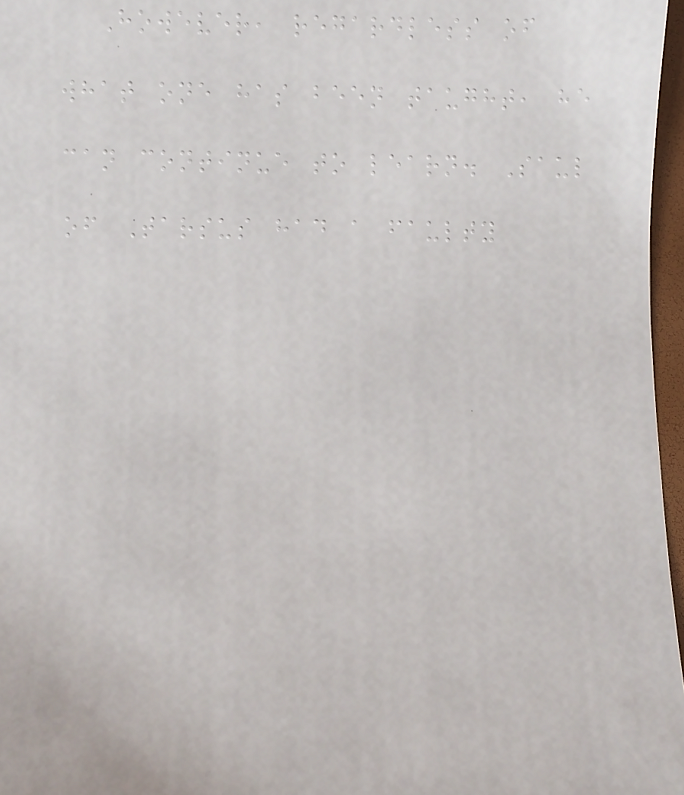However, regardless of
what one has been taught, he
can continue to learn. Saul
of Tarsus had a faulty
